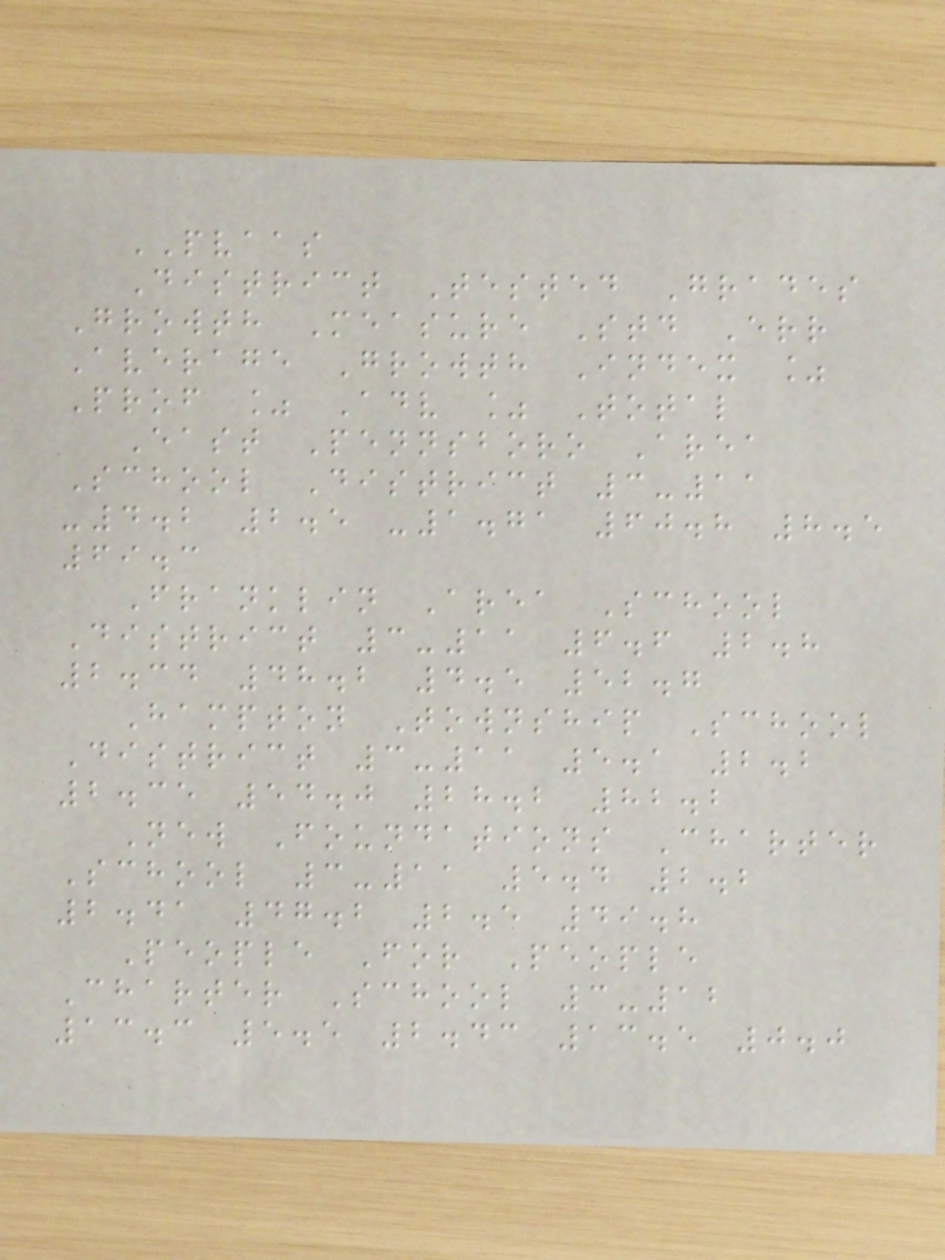PVAAS
District Tested Grades
Growth Measure Std Err
Average Growth Index %
Prof % Adv % Total
East Pennsboro Area
School District 3-11
-4.2 2.5 -1.71 60.8 8.5
69.3
Franklin Area School
District 3-11 6.6 2.8
2.34 48.2 4.5 52.7
Hampton Township School
District 3-11 5.1 2.2
2.35 54.0 28.2 82.2
New Foundations Charter
School 3-11 5.4 2.2
2.41 47.2 2.5 49.8
People For People
Charter School 3-12
13.3 5.5 2.43 13.5 0.0
